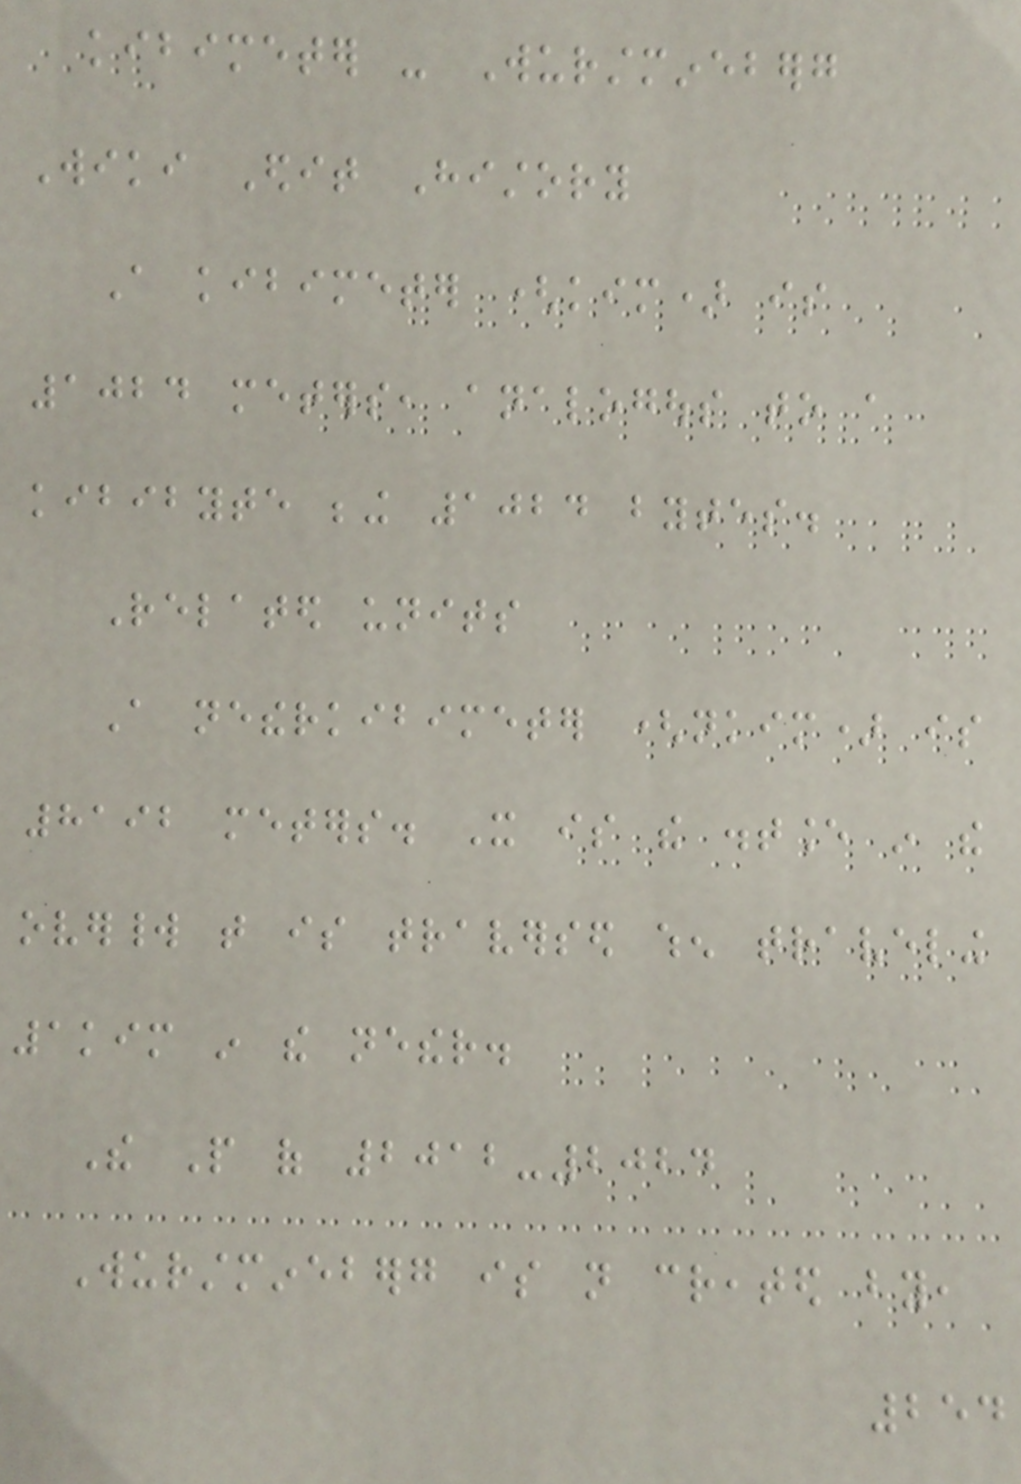kibimeter - Wurstmineberg
Wiki Edit History
A kibimeter (kim) is
1024 meters, analogous to a
kibibyte being 1024 bytes.
Related units
A netherkibimeter (nkim) is
8192 meters. It is the distance in the
overworld that is traversed when traveling
1kim in the nether.
The People of 2012-2024
Wurstmineberg is not created by,
254
